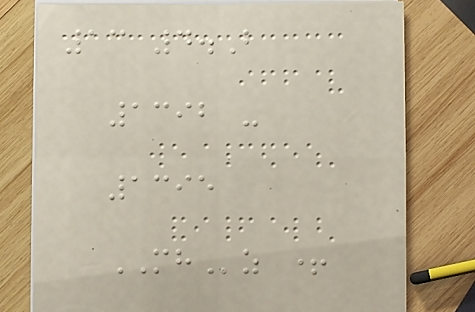13 4.B
1392 -
1395
MHz +
